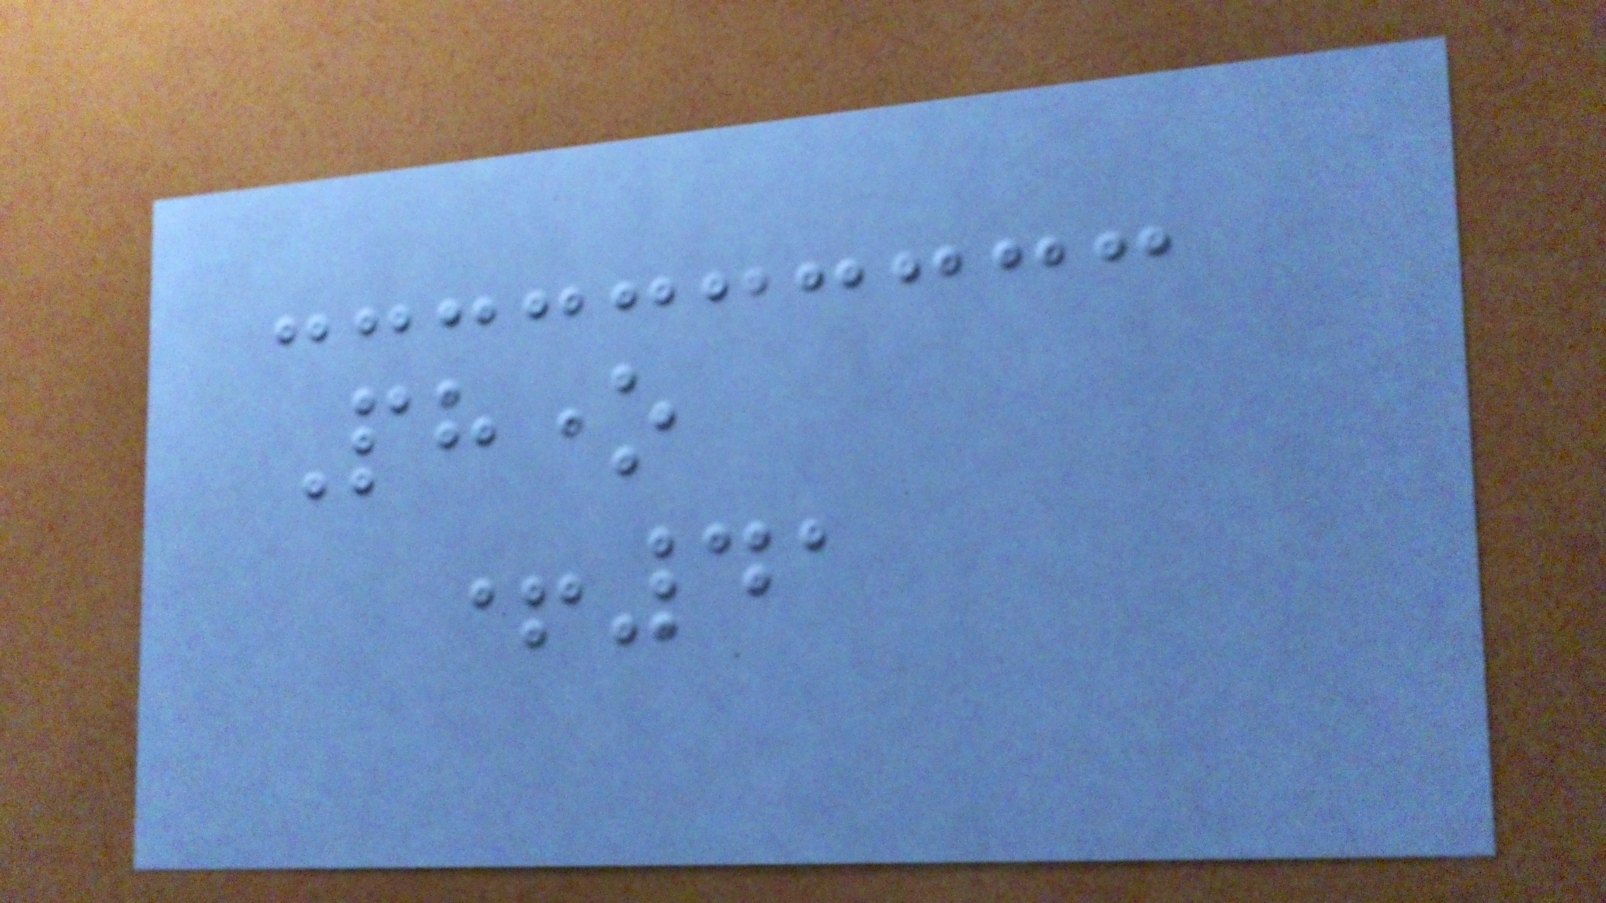Phone
+41
